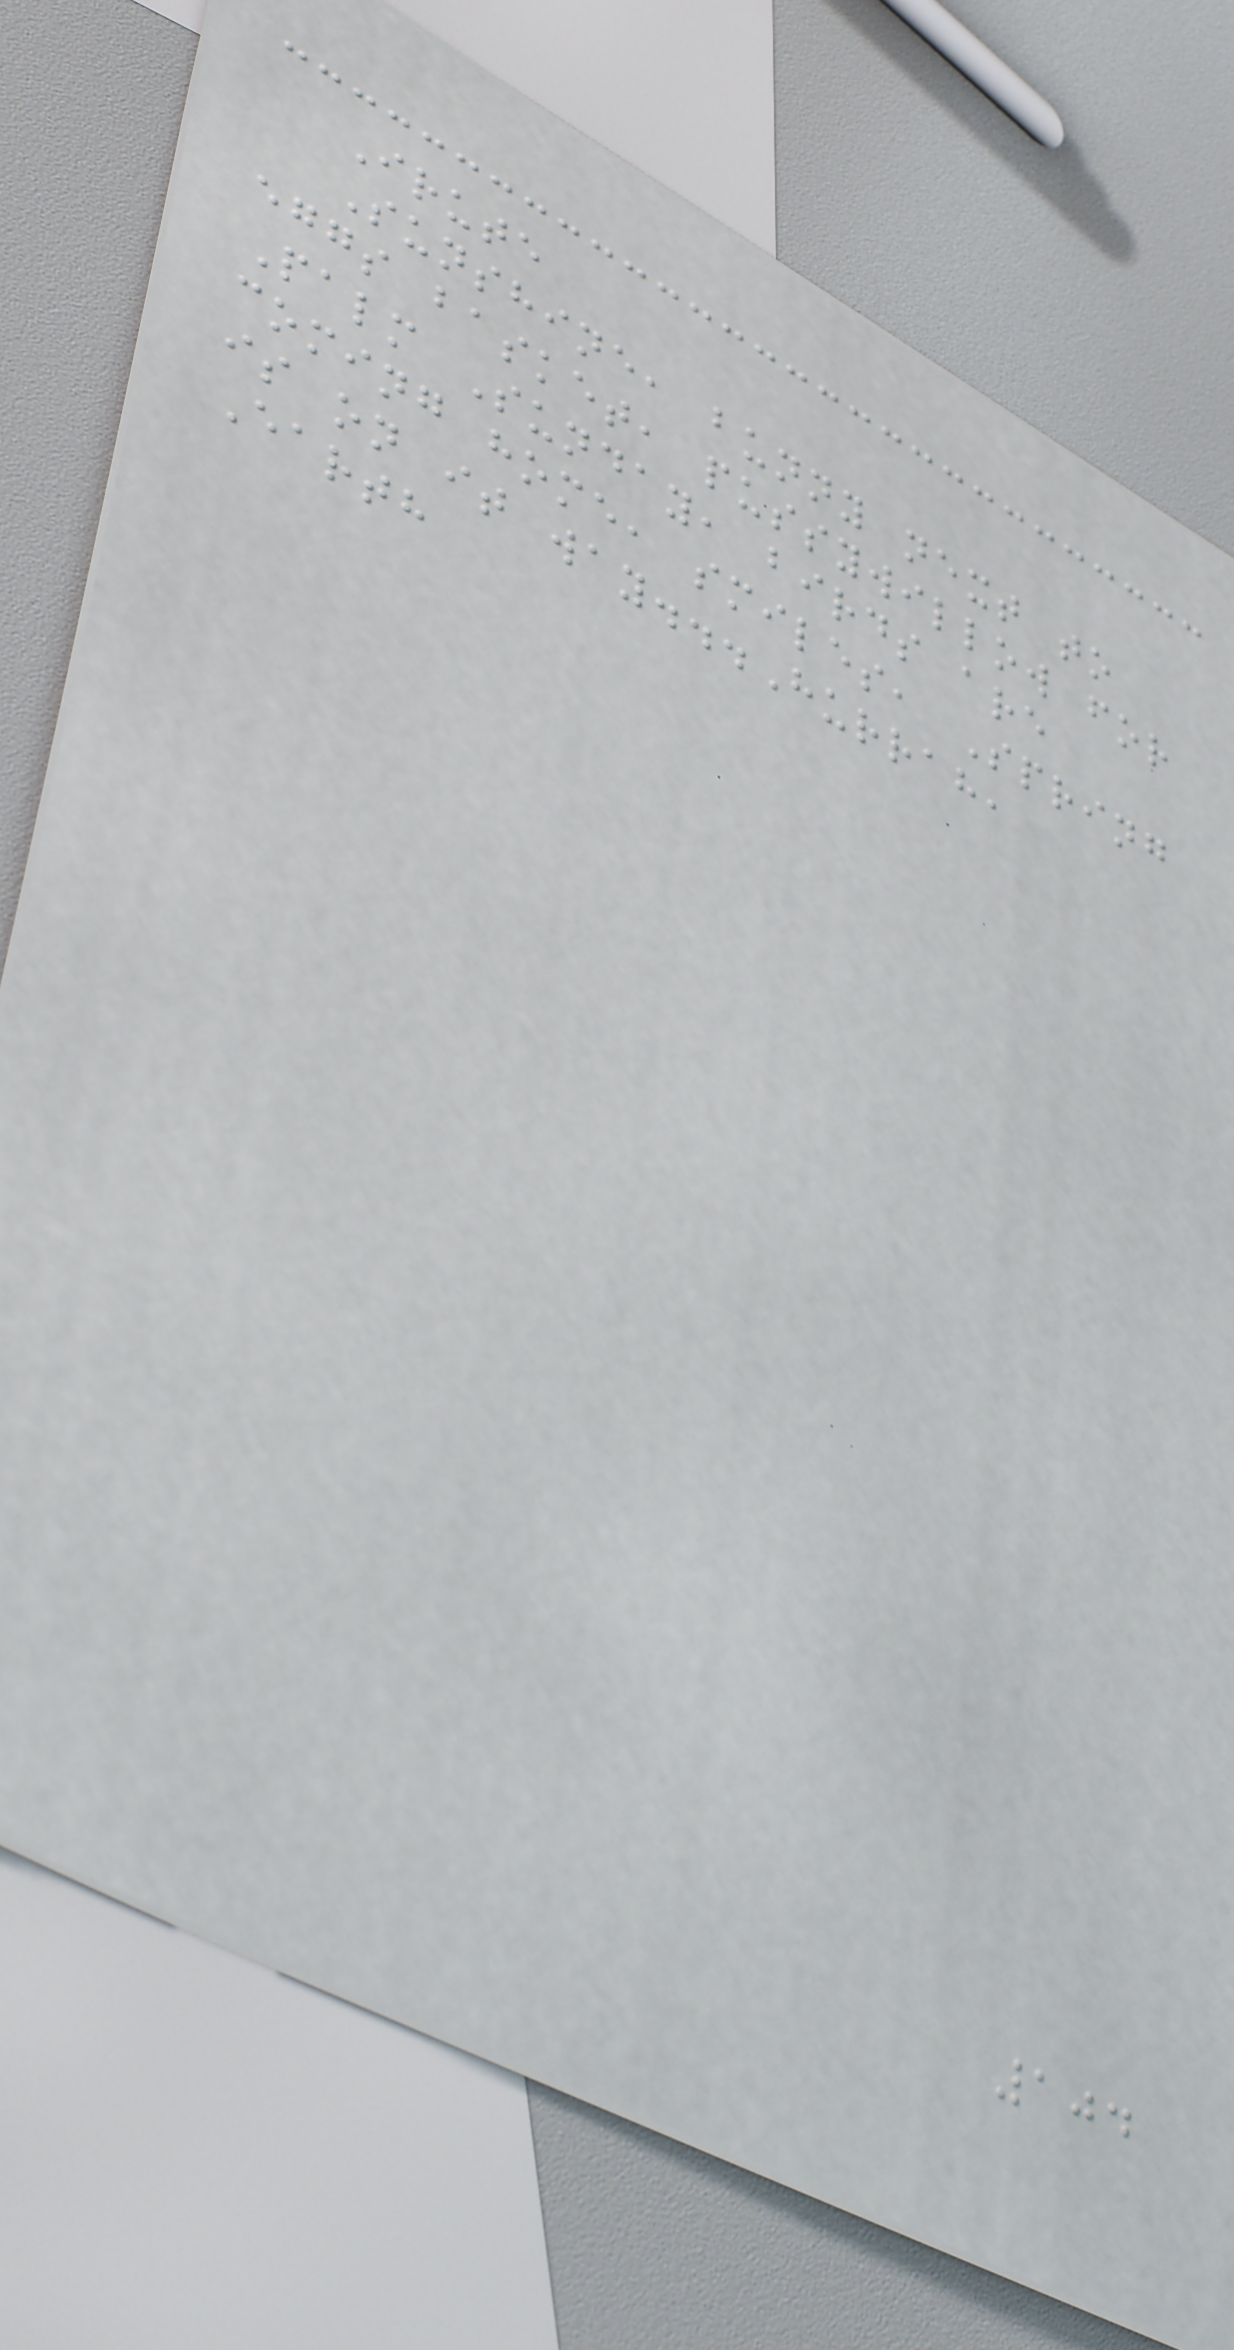Irute
Sunshine, bunny next to
eggs basket, pussywillow for
Palm Sunday, birds are
coming home, smiles, Spring
is on it way...Hurrah,
Earth
104
